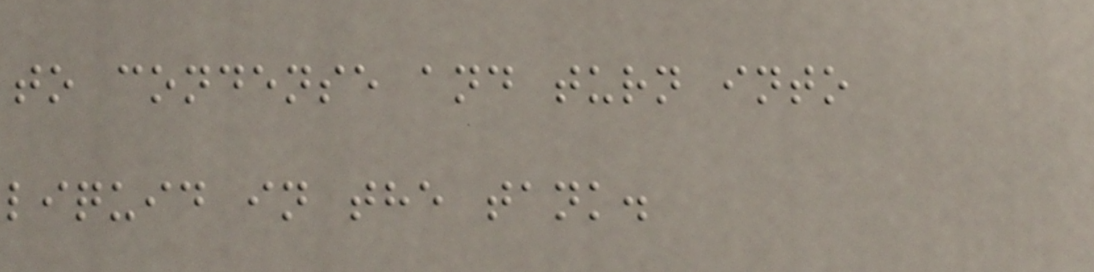to condense and turn into
liquid in the tank.
